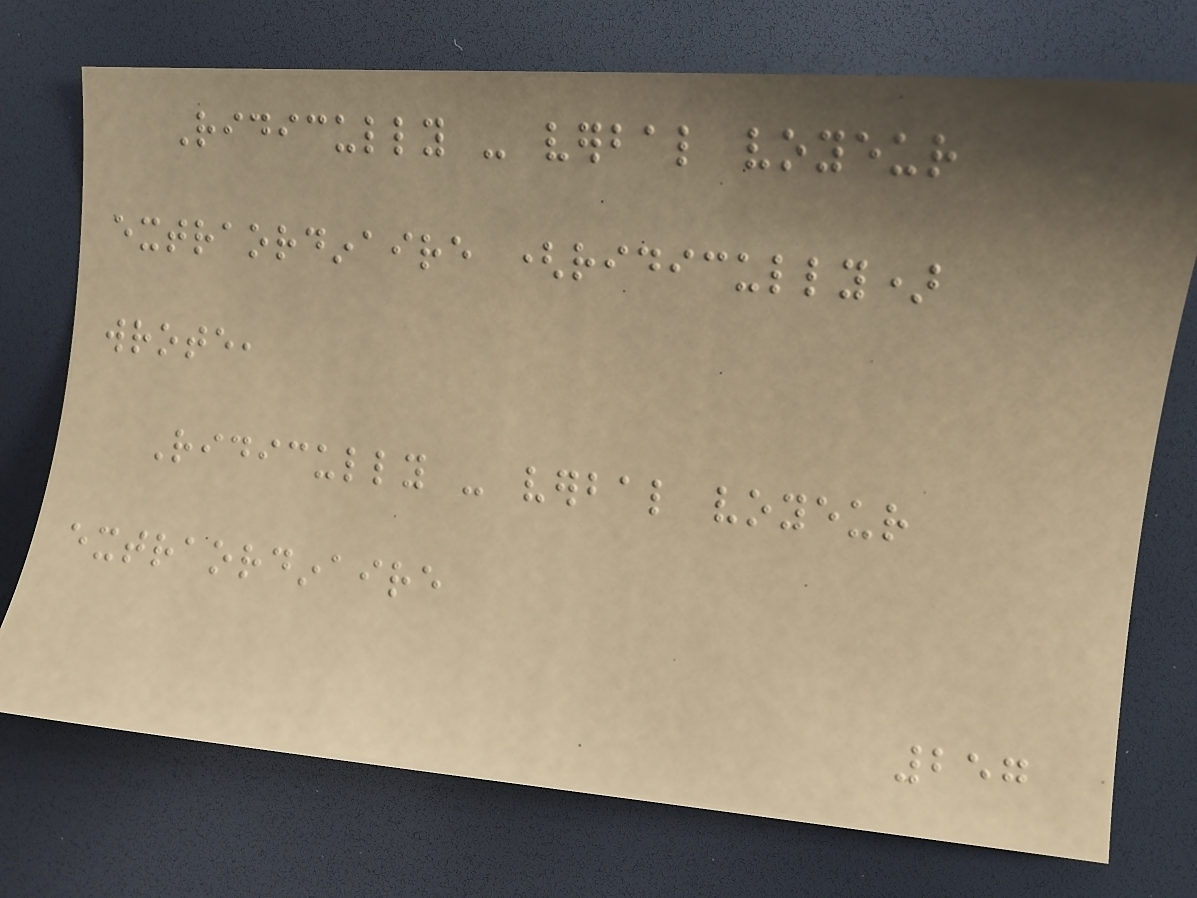Ridicully - verbal voyeur
extraordinaire (ridicully)
wrote,
Ridicully - verbal voyeur
extraordinaire
257
